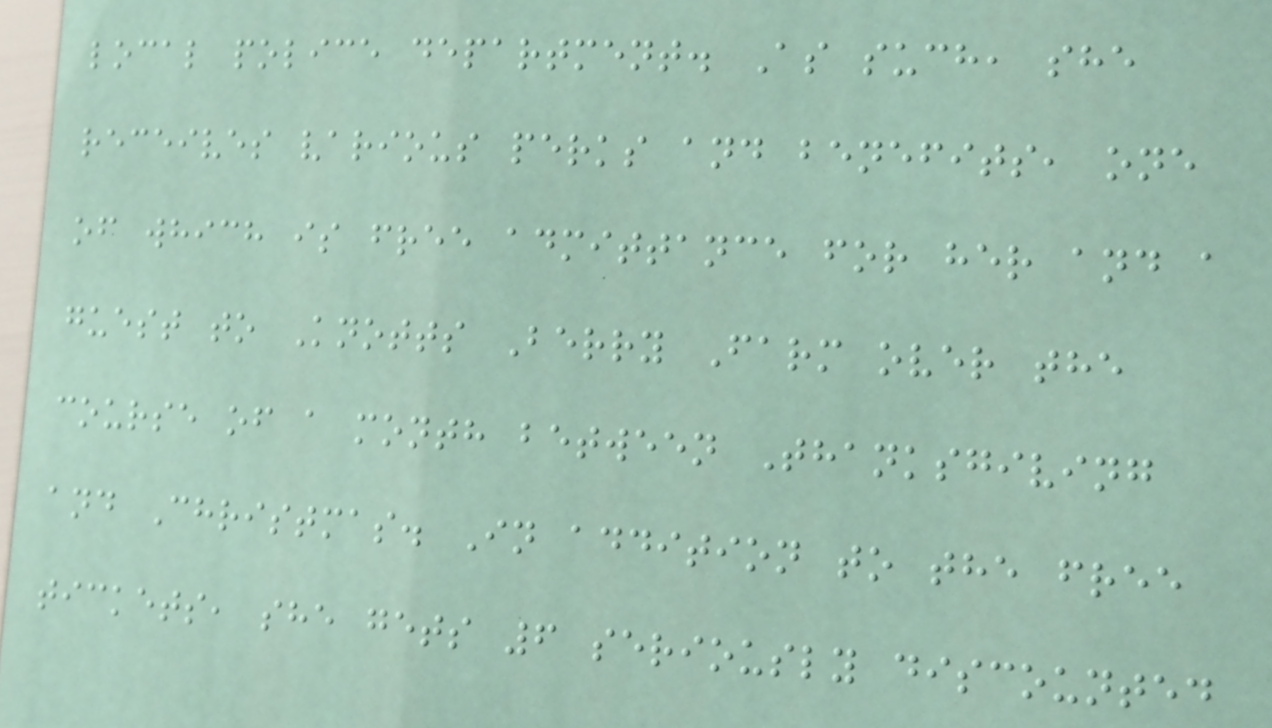local police department. As such, she
receives various perks and benefits, one
of which is free admittance for her and a
guest to Knotts Berry Farm over the
course of a month between Thanksgiving
and Christmas. In addition to the free
tickets, she gets 6 seriously discounted
